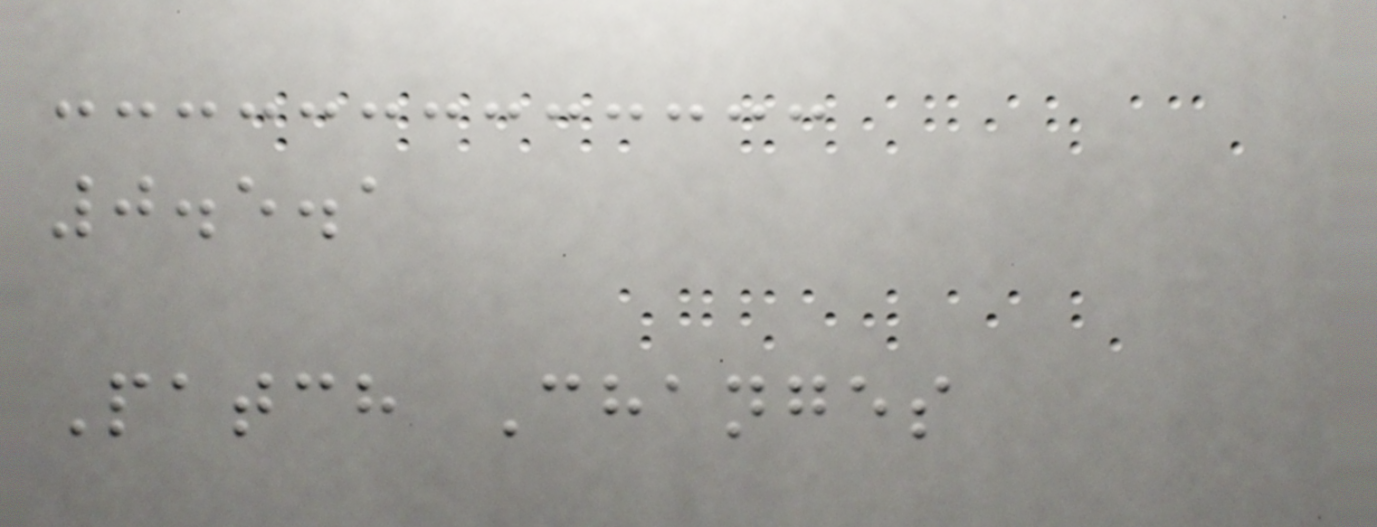0.5.1
Patch Changes
